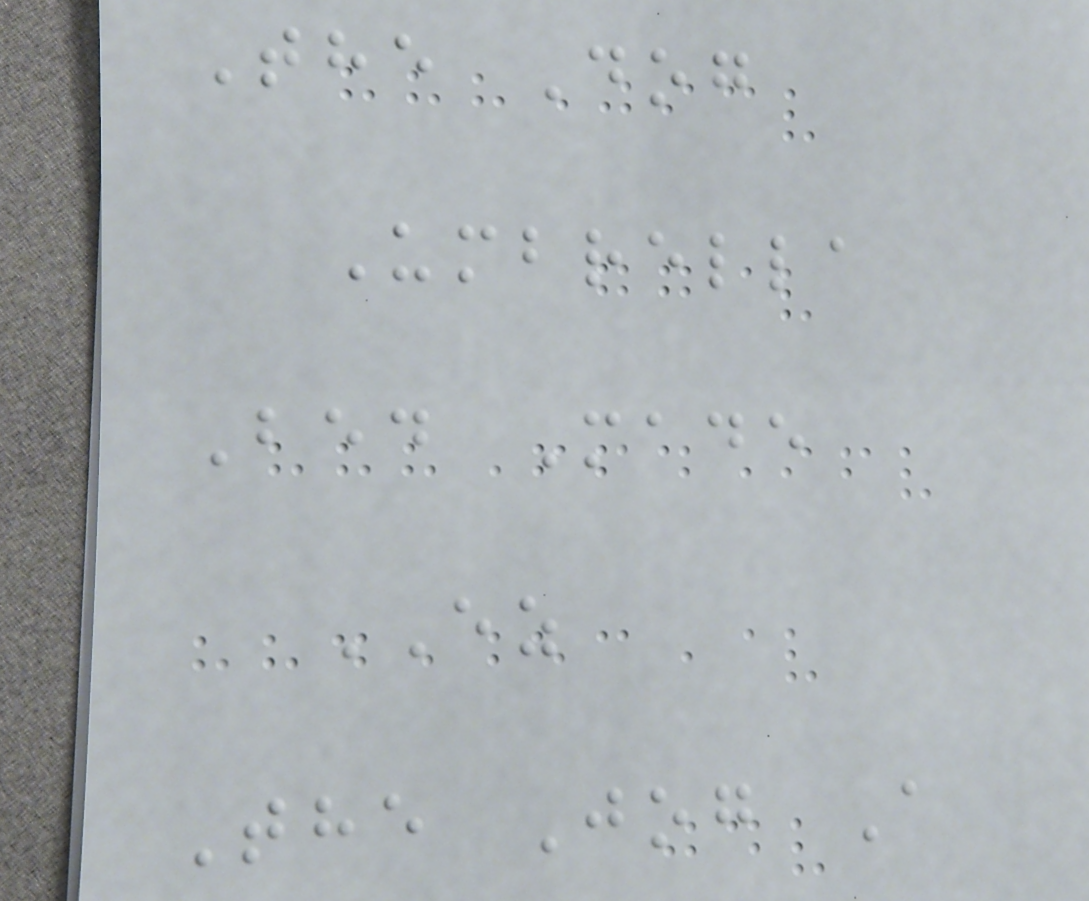The Dog
Umbrella
Bed Made
EZ
The Jog A
